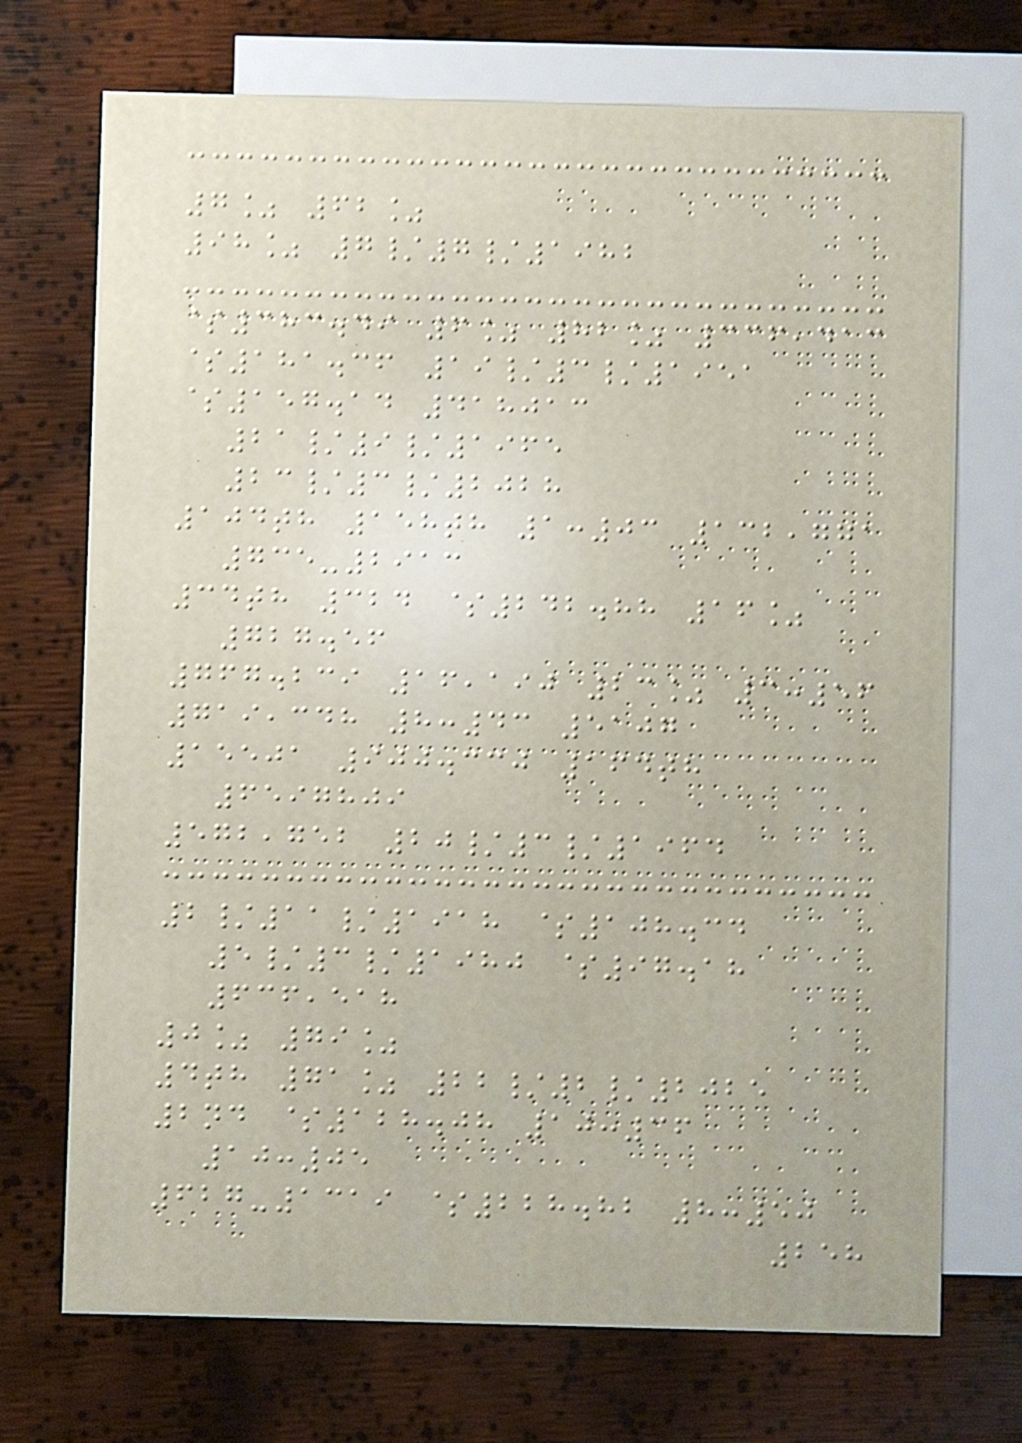7% 62%
98% 7/7/1982
$383.49 6% 82% 336,413
$181.36 19/3/1951
$157.14 418013
21/9/1965
23/3/2028
104th 158th 1:03 132,771
735-2913
34th 324 $242.88 16%
727.56
767.239 16,190 23% 3:56
719,348 8:43 5107
15501 900.330 164th
6597809
572,752 20/3/1964
2/11/1918 $108.34
5/3/1980 $97.18
636,518
0% 79%
4th 71% 22/2/2025
2nd $128.08 10:36
10:05
627-1319 $228.82 8:50
258
